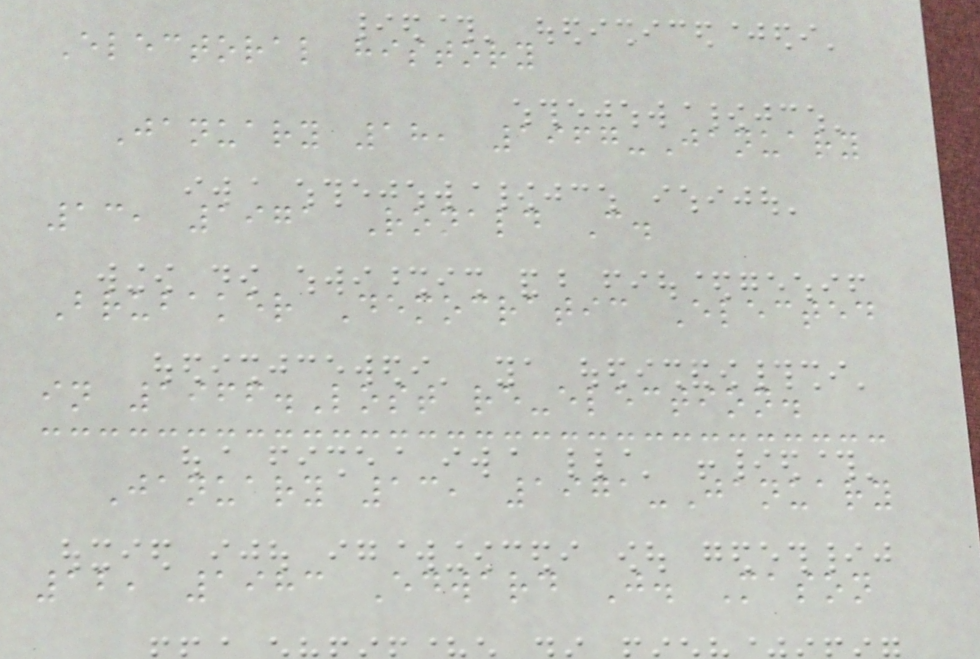Electoral history
January 18, 1967-January
13, 1971 Ronald C.
Brubaker Democratic Elected
in 1966.Lost re-election.
January 13, 1971-January
12, 1983 Edward J. Mason
